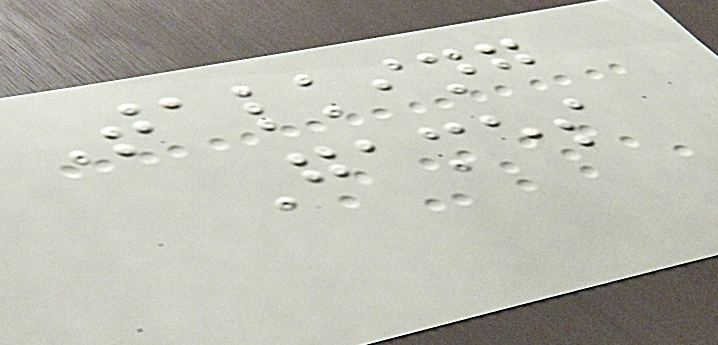Talking
Games
